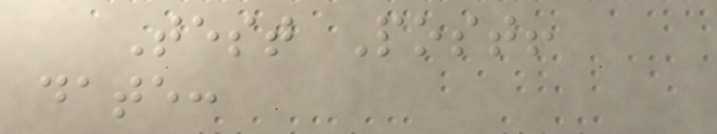Test Post!
date:
